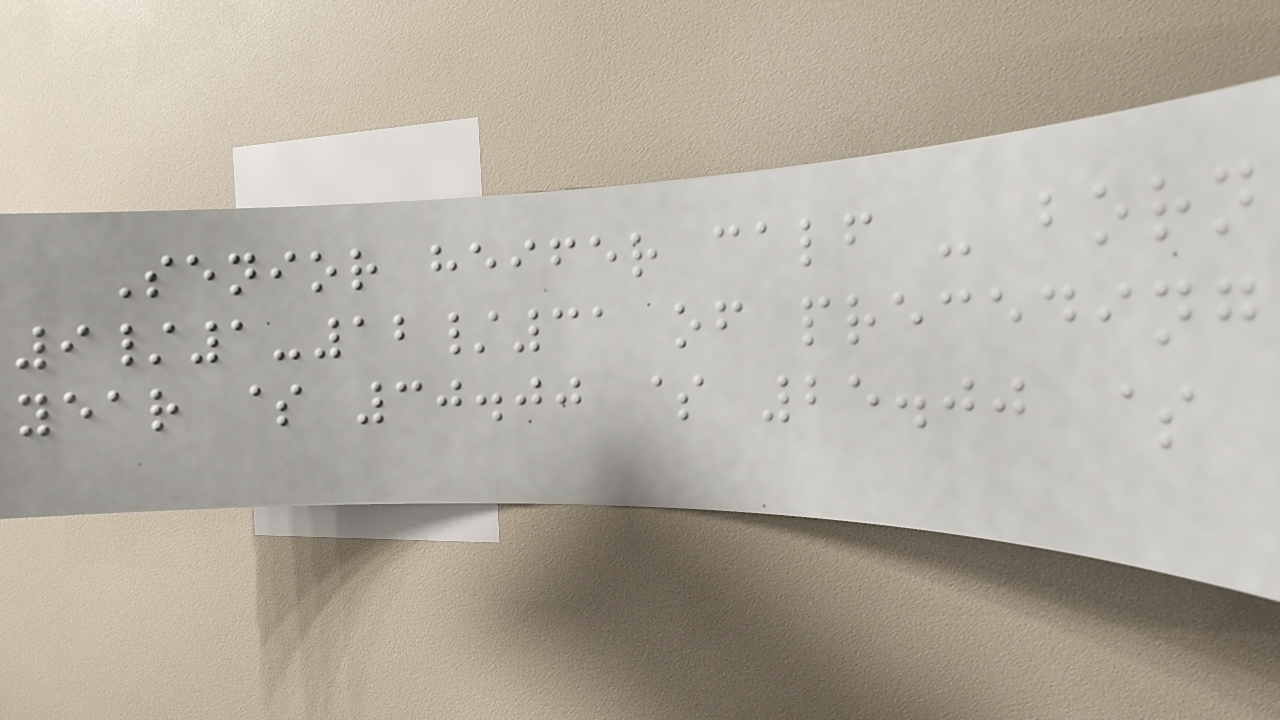Senior heifer calf - born
9/1-12/31 of preceding
year $ 30.00 $ 25.00 $
